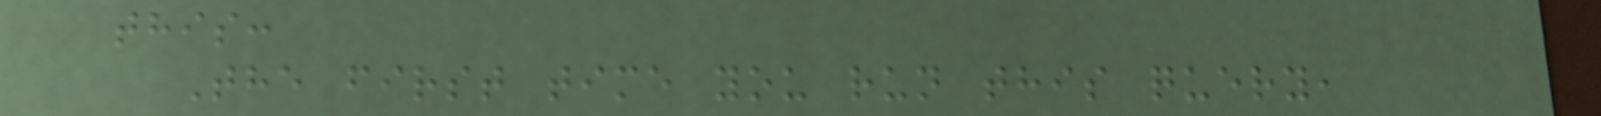this:
The first time you run this query,
